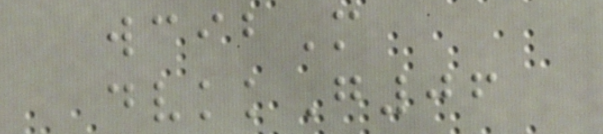wcibM
dvkkG06
